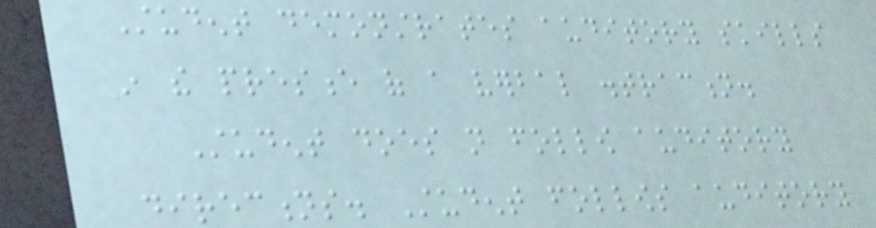Student demonstrates auditory skills
in the presence of a verbal distraction.
Student does not follow auditory
directions. Student follows auditory
